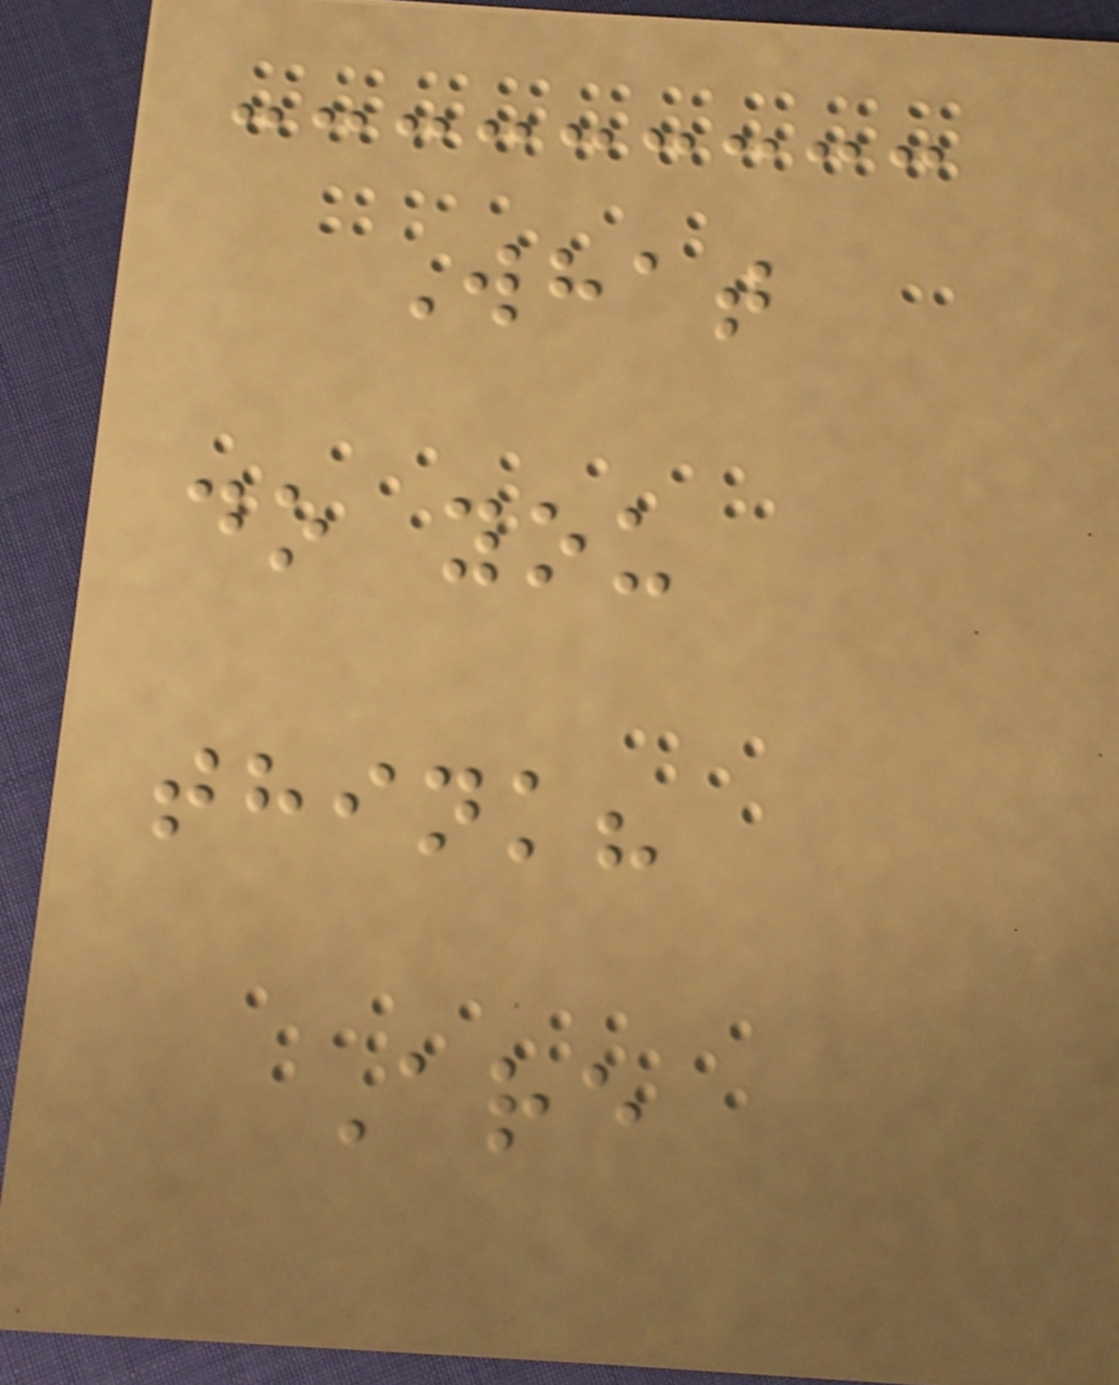What
do you
think?
Are
